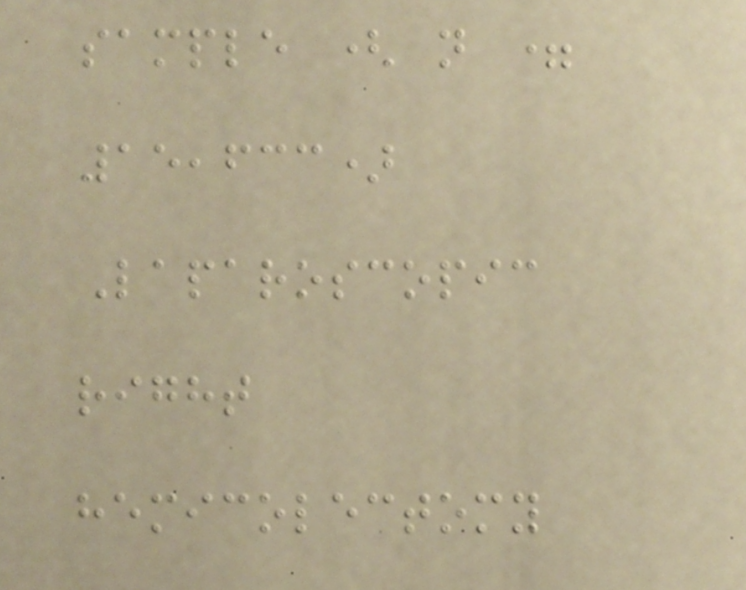sample ( n =
15,633)
Laparoscopic
right
hemicolectomy
